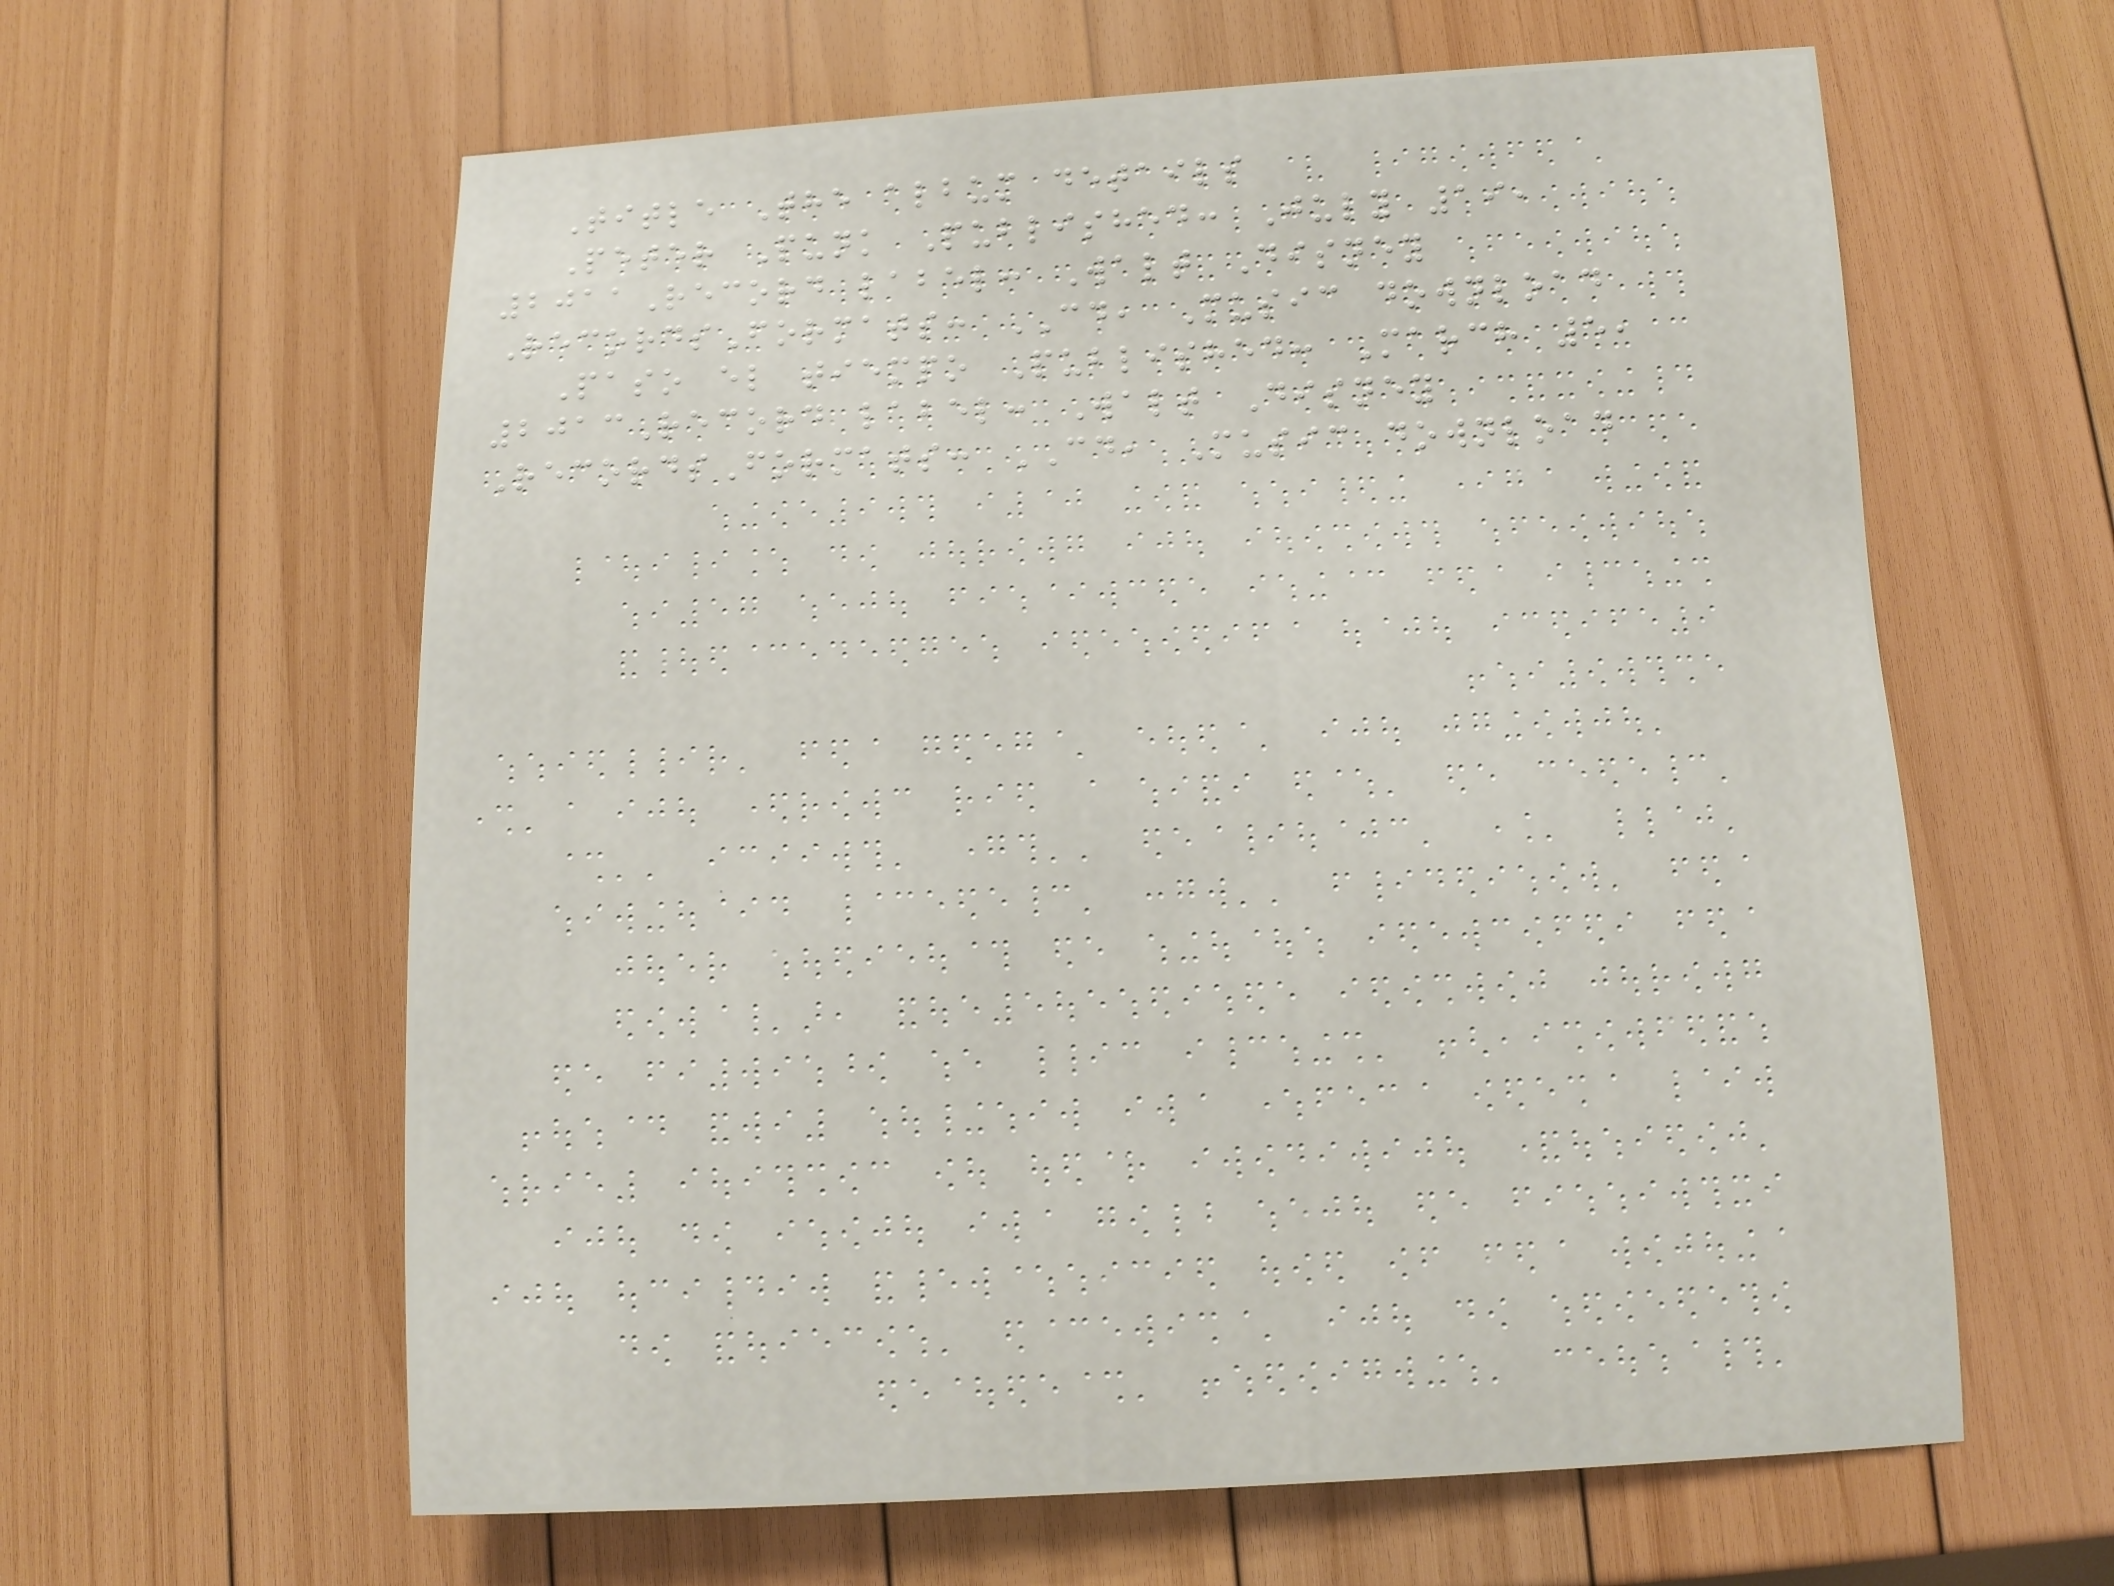Title The album details
Peter Punk Published: July 19,
2011Record label: Walt Disney
RecordsFormats: CD, Music download
Paso el tiempo Published: March 5,
2013Record label: Walt Disney
RecordsFormats: CD, Music download
